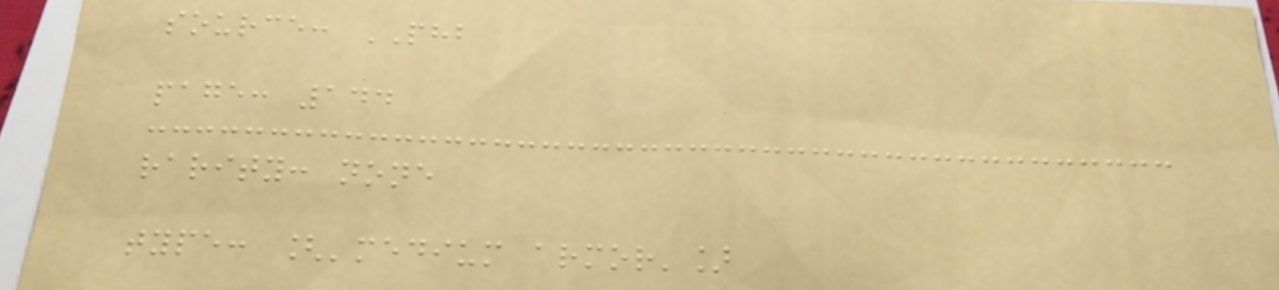source: PHB
page: 144
rarity: none
type: ['medium armor']
